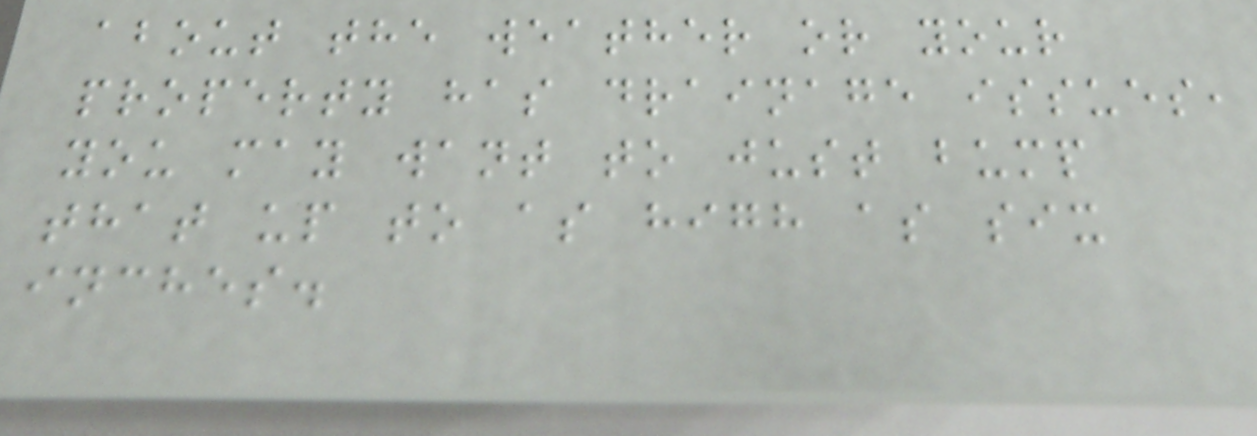about the weather or your
property has drainage issues,
you may want to just bump
that up to as high as six
inches.
